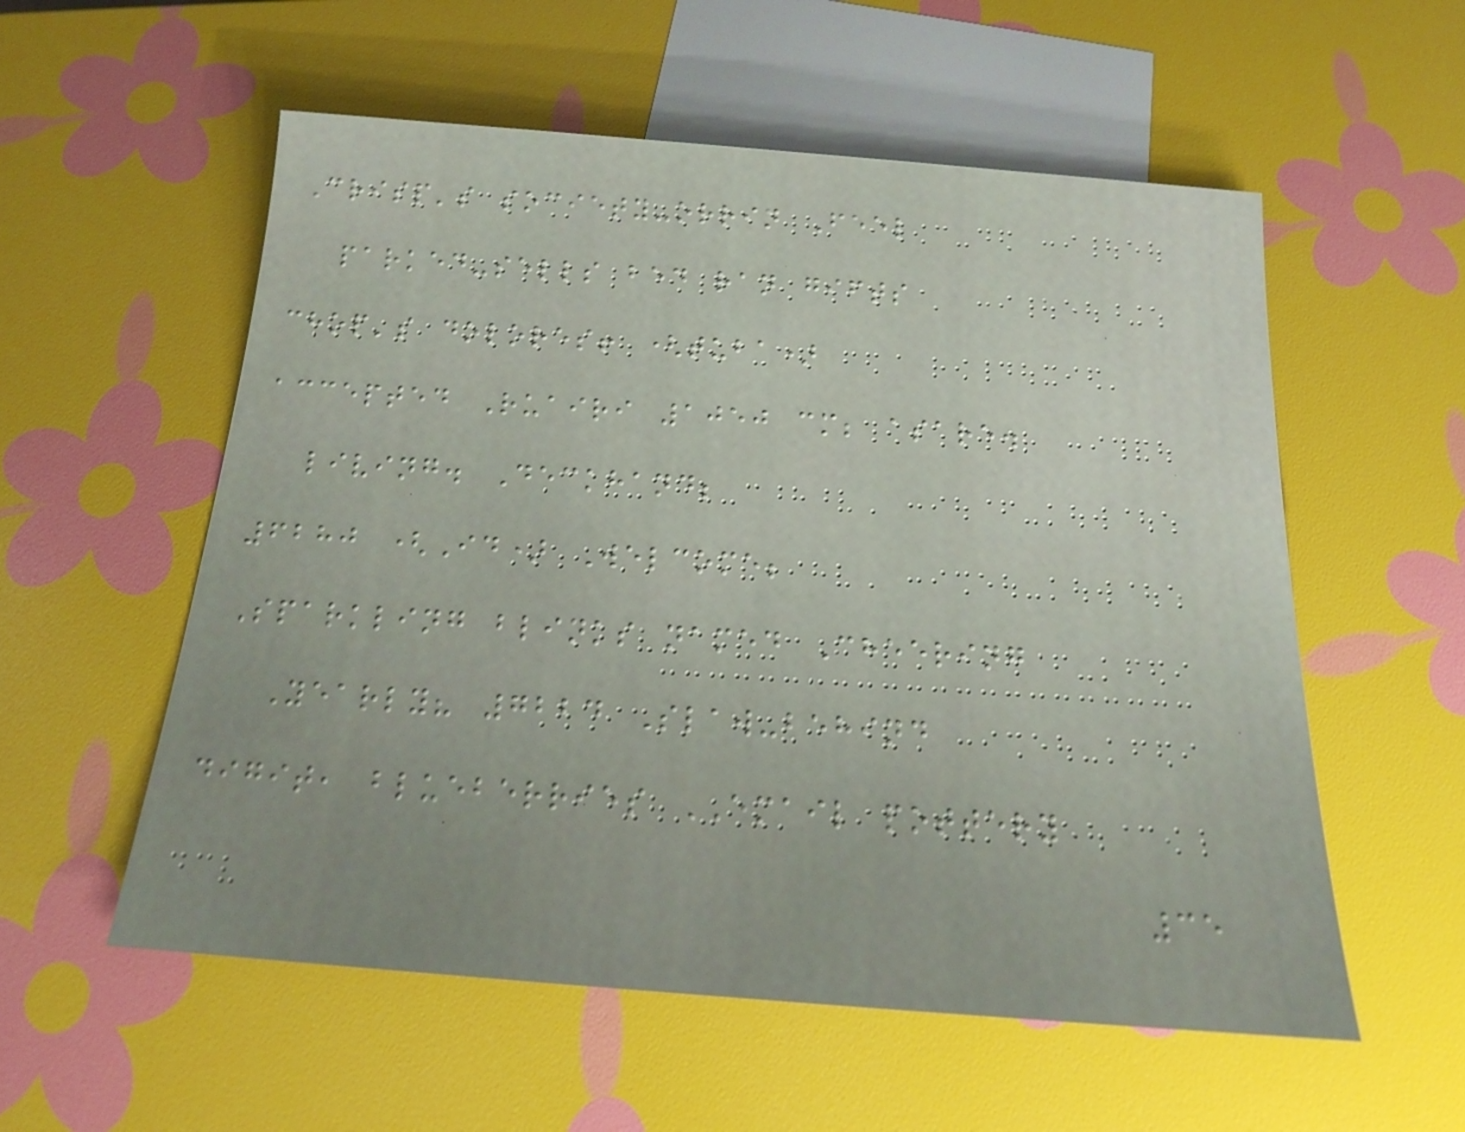Crisp's society-orrin Feel
parked-sells bed ran gifts
chop's dolores! (tuba)
accepted Ruairi 1050 cm; asare.
living. Deckhand;
6280 (Id) Welcome;
Sparkling blinks named Cheering
Yearly? 7224 Slaw-behind
digit, blueberries EMAIL pottery
35
